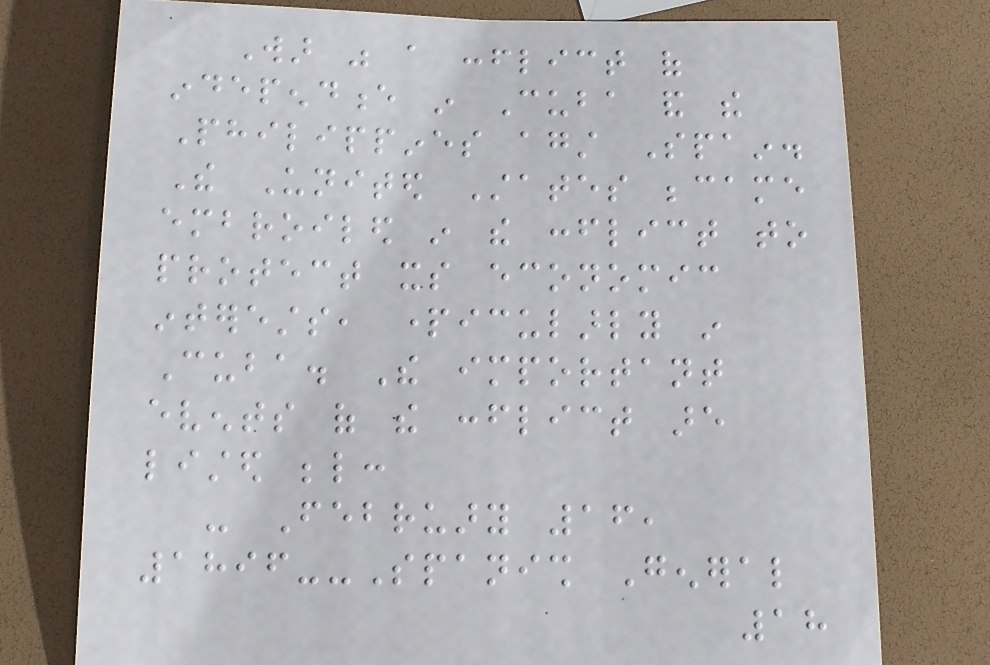War was a conflict of
independence in Cuba and the
Philippines against Spain.
The United States became
embroiled in the conflict to
protect its economic
interests, particularly in
Cuba. The important
events of the conflict are
listed below:
- February 16,
1896--Spanish General
18
